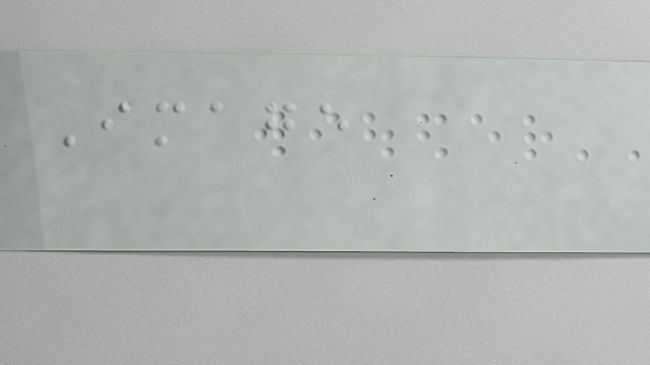Image
